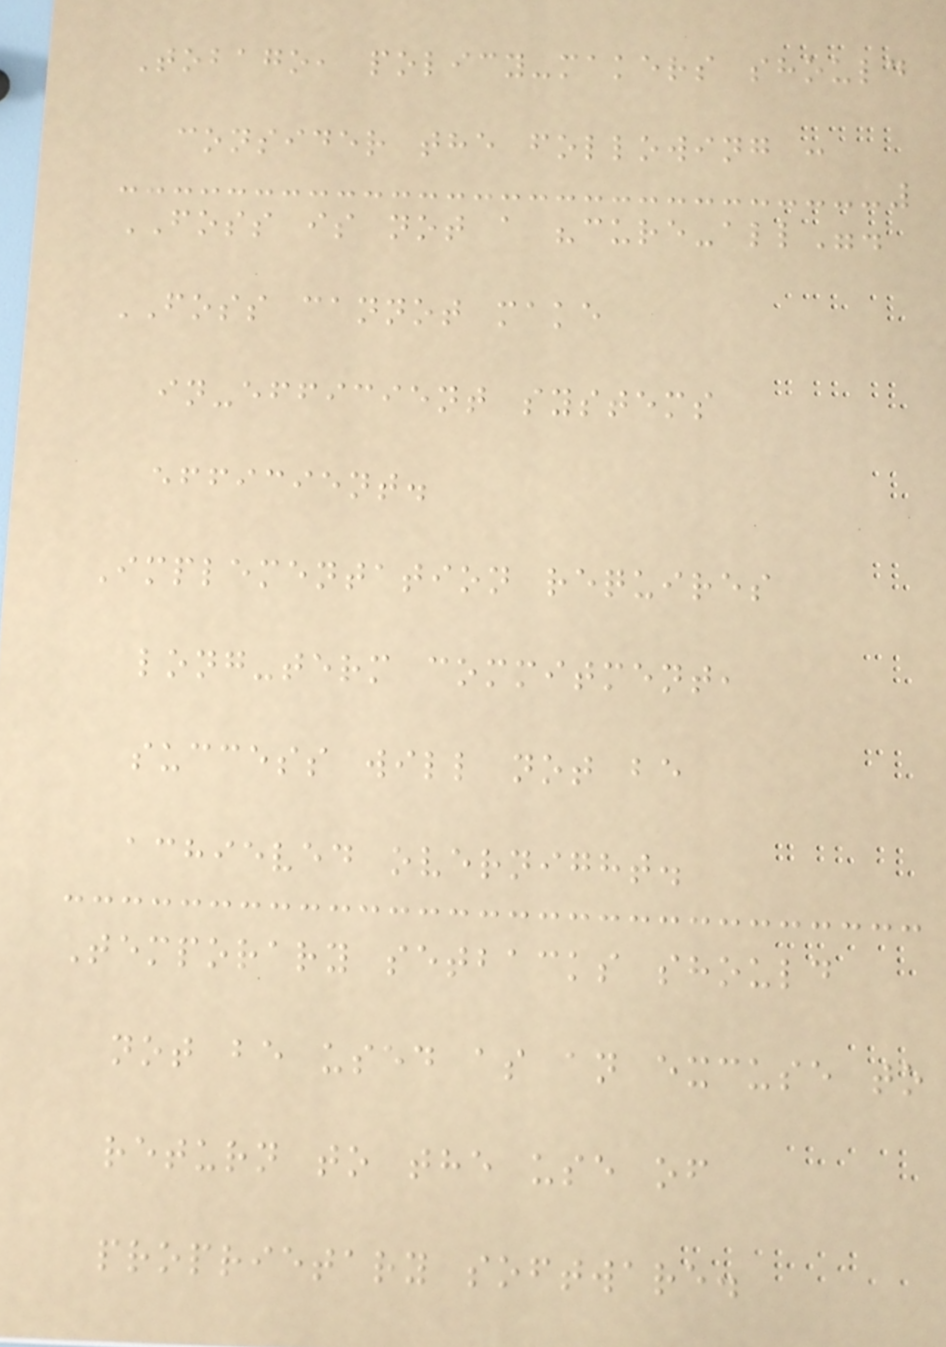Tobago, policy-makers should
consider the following :
FOSS is not a "cure-all".
FOSS cannot make
in-efficient systems
efficient.
Implementation requires
long-term commitment,
success will not be
achieved overnight.
Temporary setbacks should
not be used as an excuse to
return to the use of
proprietary software.
